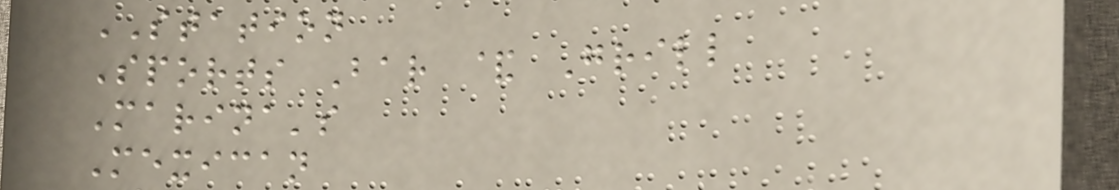STATION
Sports Bar & Grill
Marina's
Mexican
